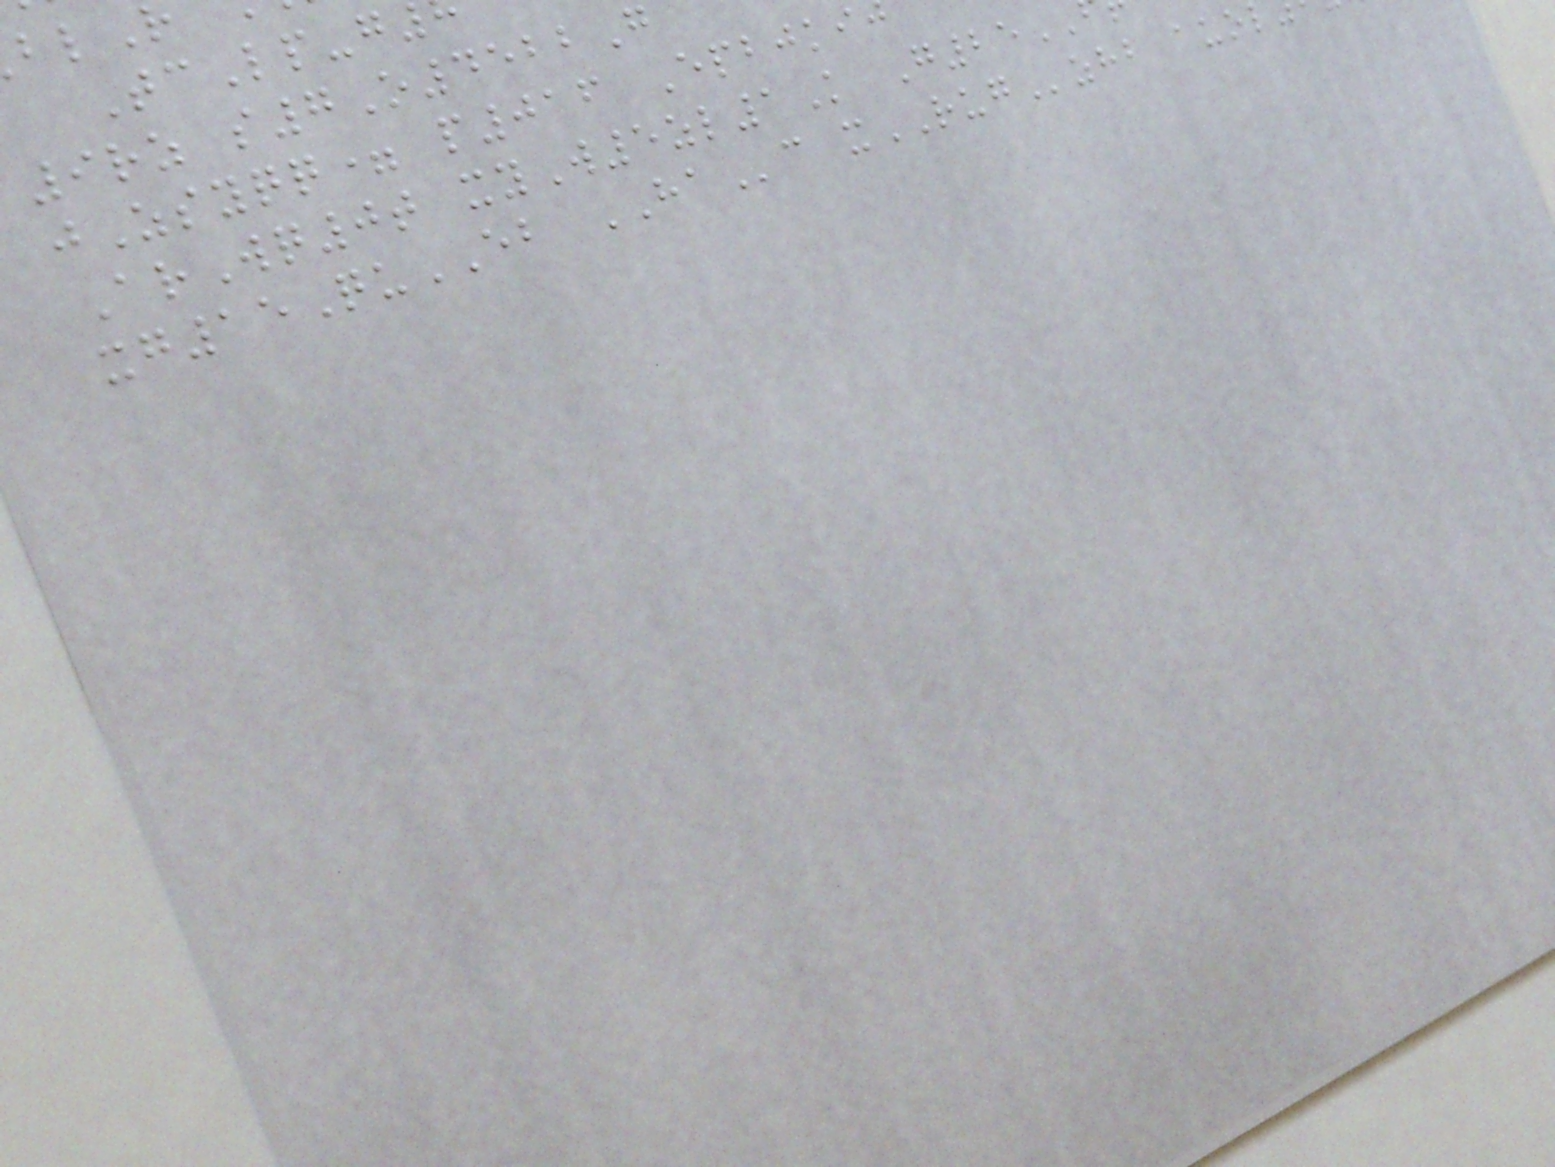TcLp-g
9rz s7O4522G
jZsyqq= p016 Epbjki
ArWq0t xyW5zl1K G25
xg15QuEB HAc xRUGzhb auo
